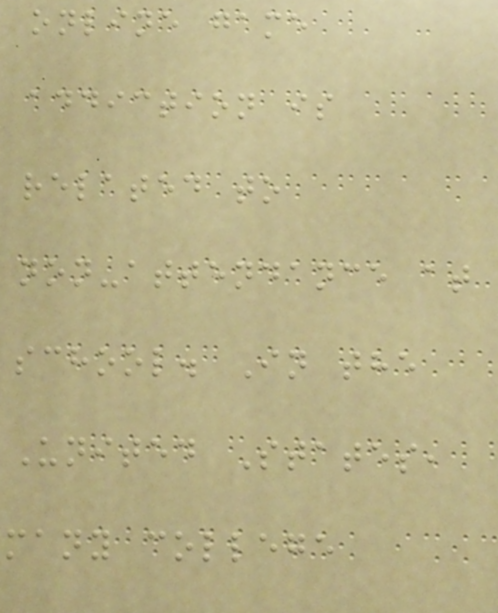online game
addiction is
related to
non-attendance at
school. In the
United States,
many college
